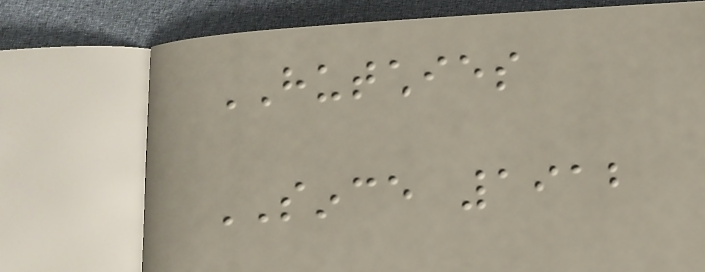HUTCHIES
SINCE 1912
